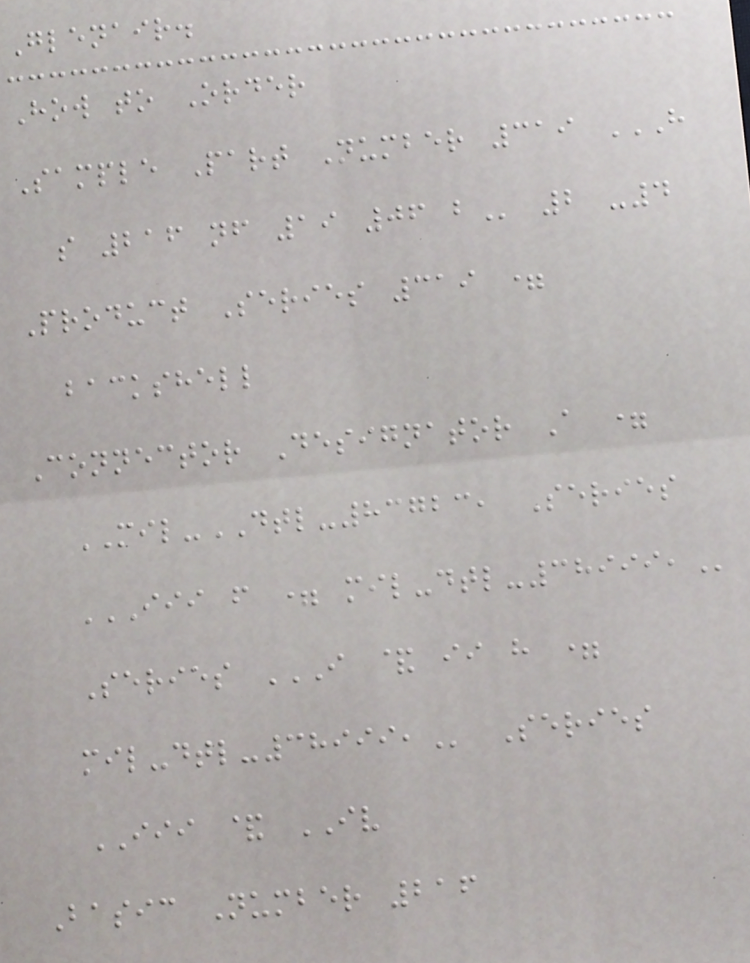Glenair.
How to Order
Sample Part Number 319 H
S 216 NF 19 06 B 2 -4
Product Series 319 =
backshell
Connector Designator A =
MIL-DTL-83723, Series
III F = MIL-DTL-38999,
Series I & II H =
MIL-DTL-38999, Series
III & IV
Basic Number 216
